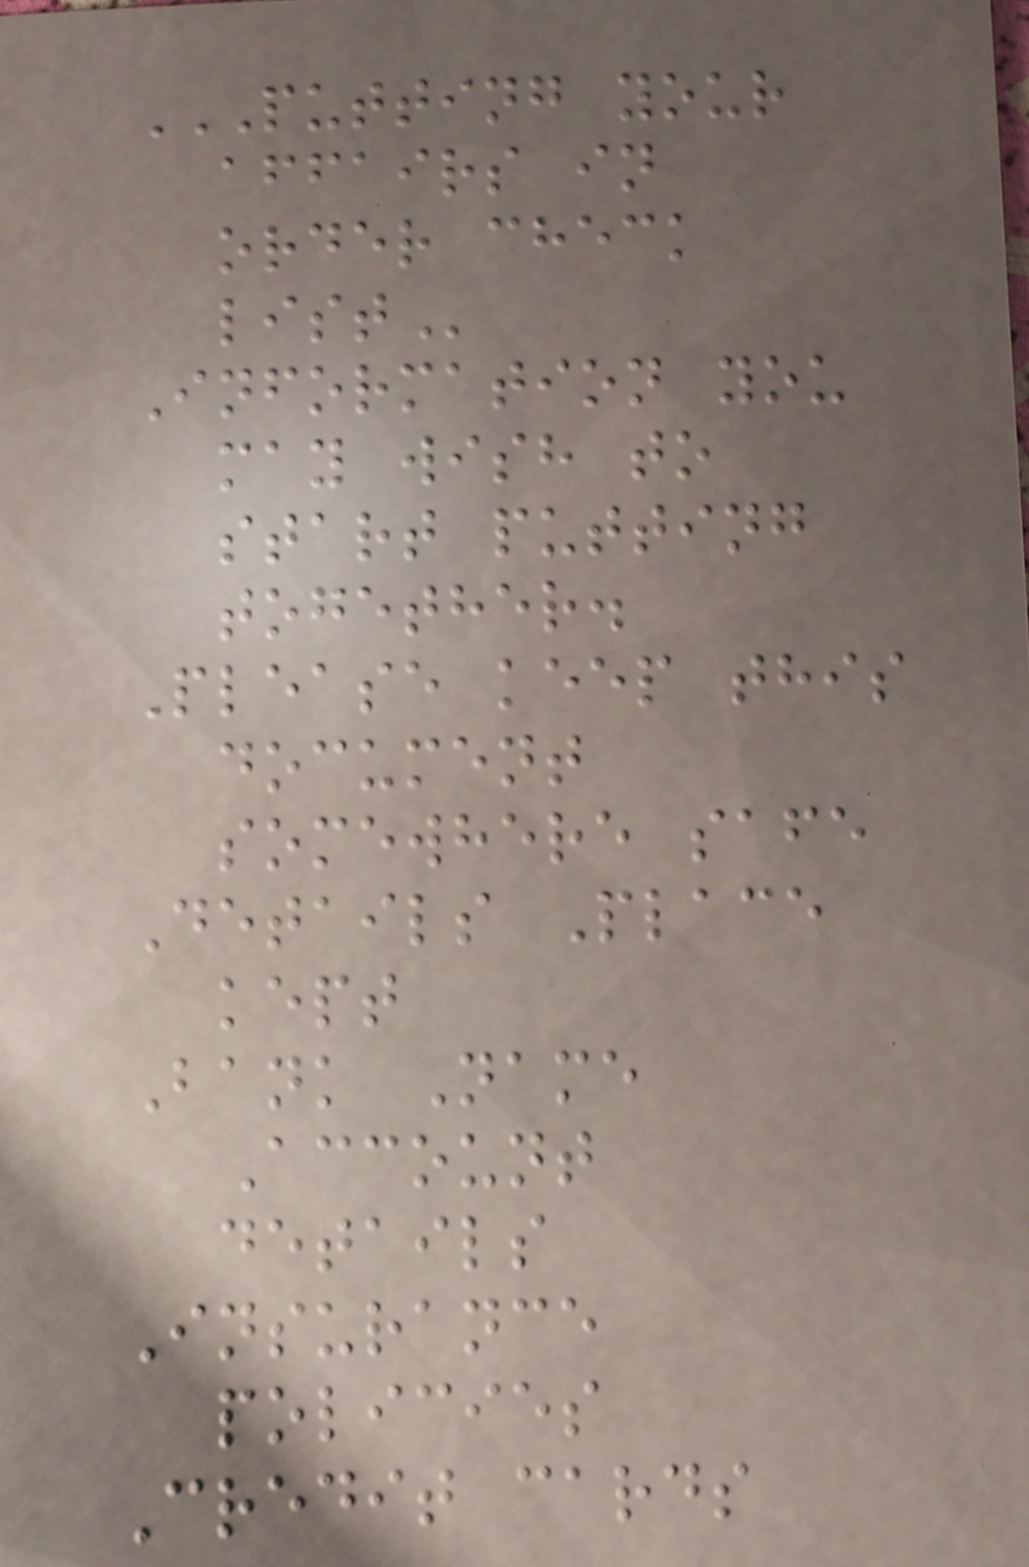PUTTING YOUR
AFFAIRS IN
ORDER CHECK
LIST
Information you
may wish to
start putting
together.
Please keep this
document
somewhere safe
Details Place
kept
Bank Name
Account
details
Insurance
policies
Credit cards
